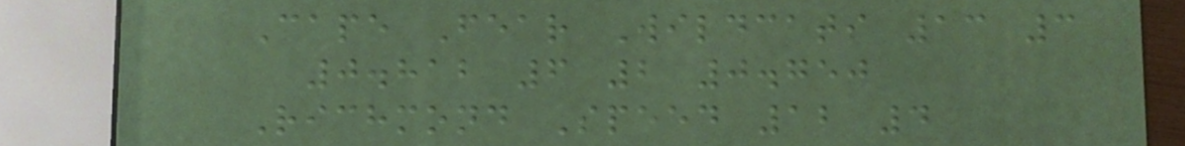Cape Fear Wildcats 13 3
0.812 6 2 0.750
Richmond Speed 12 4
